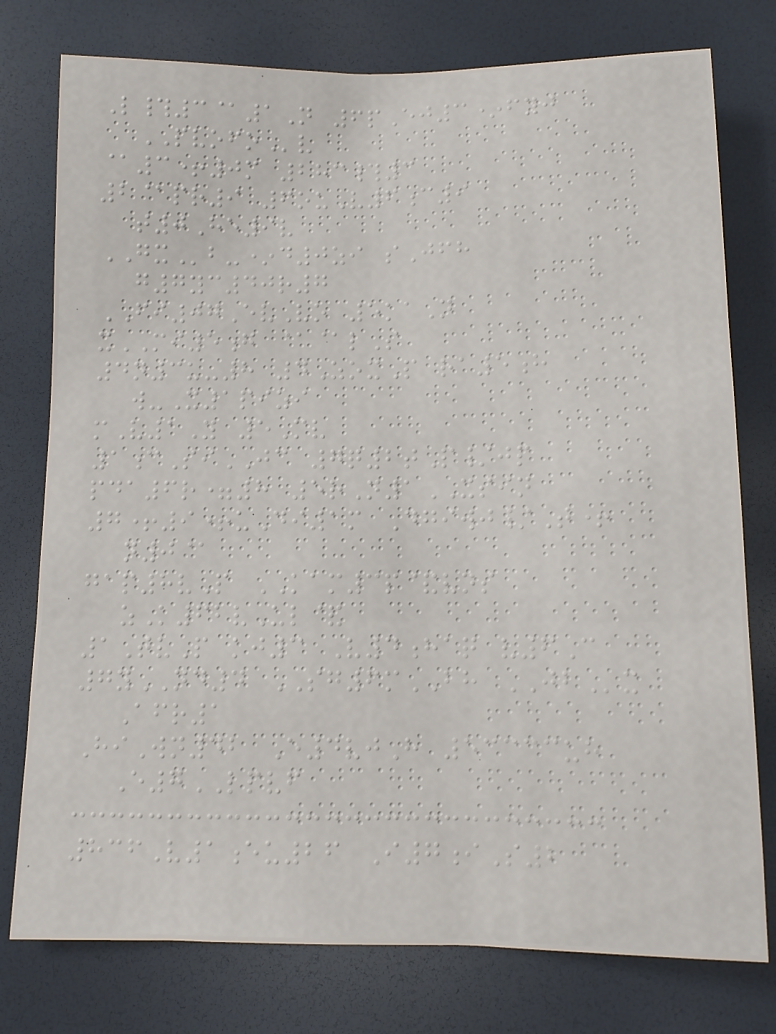L#3@1N 6pEj3*fyj
PVOFOv
@3+0m 283#3
2@pr9 6ouV6c9
t0He9v
GXb-*d0zi sJfh
g7yc40r7
FI07EvVo 5kaN
xMI5g @@lS
4n3u-8 4ZoxP ra5h
w-X1pizi
mV1Y 5Mv
1cSiJC 7q2tP/jp
pda6r=8 5rN1XSIN
7+9+uDi1m Dgiwj/T+
n0@
gap8vP KAM3p&vns
zK62vUl&
1TvP kj3 V4haq v6C
7yND4 SG6mBH JBx
Afr1
HiWn42 E4vjH 53333uh
E7LPVF
836V1eu26 I7iS2
